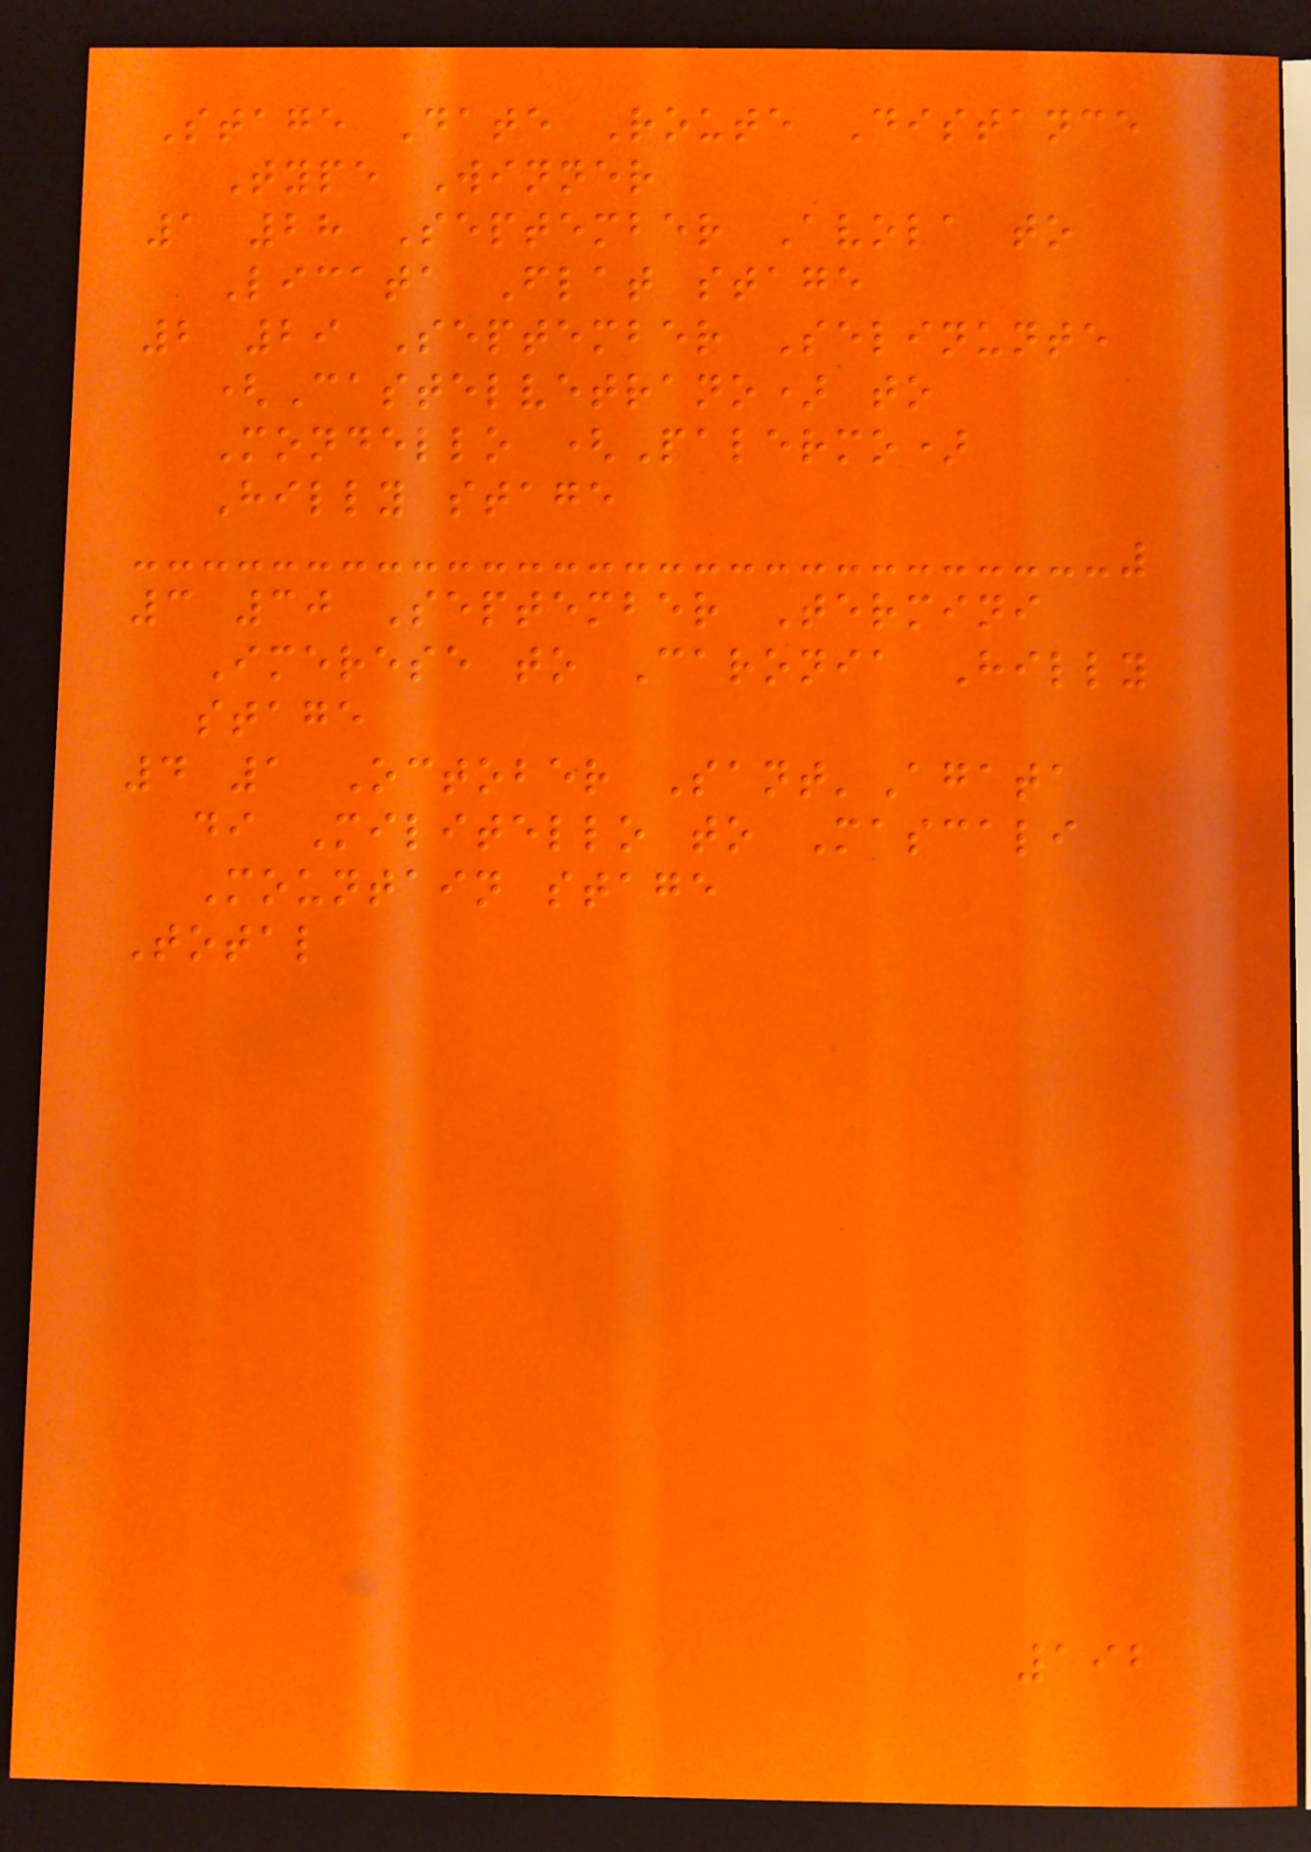Stage Date Route Distance
Type Winner
1 28 September Avola to
Licata Flat stage
2 29 September Selinunte
(Castelvetrano) to
Mondello (Palermo)
Hilly stage
3 30 September Termini
Imerese to Caronia Hilly
stage
4 1 October Sant'Agata
di Militello to Mascali
Mountain stage
Total
192
